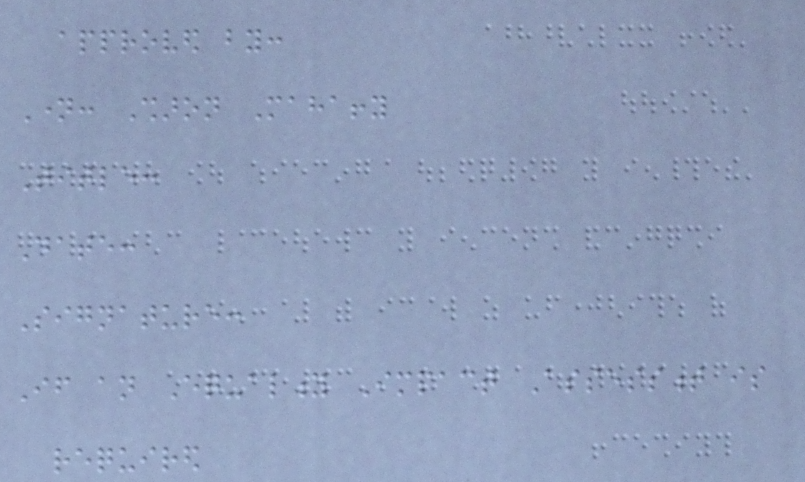approved by:
Name: Sharon Mahaffy
Title:
Date:
Signature:
If an Equality Impact Assessment is
required
